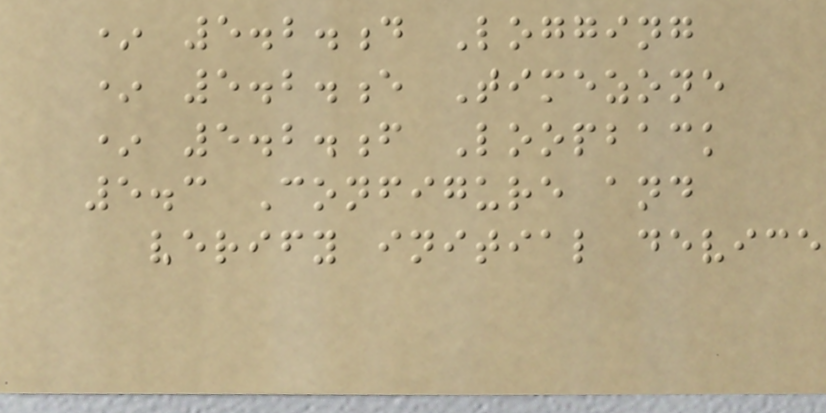* 5.2.d Logging
* 5.2.e Timezone
* 5.2.f Loopback
5.3 Configure and
verify initial device
